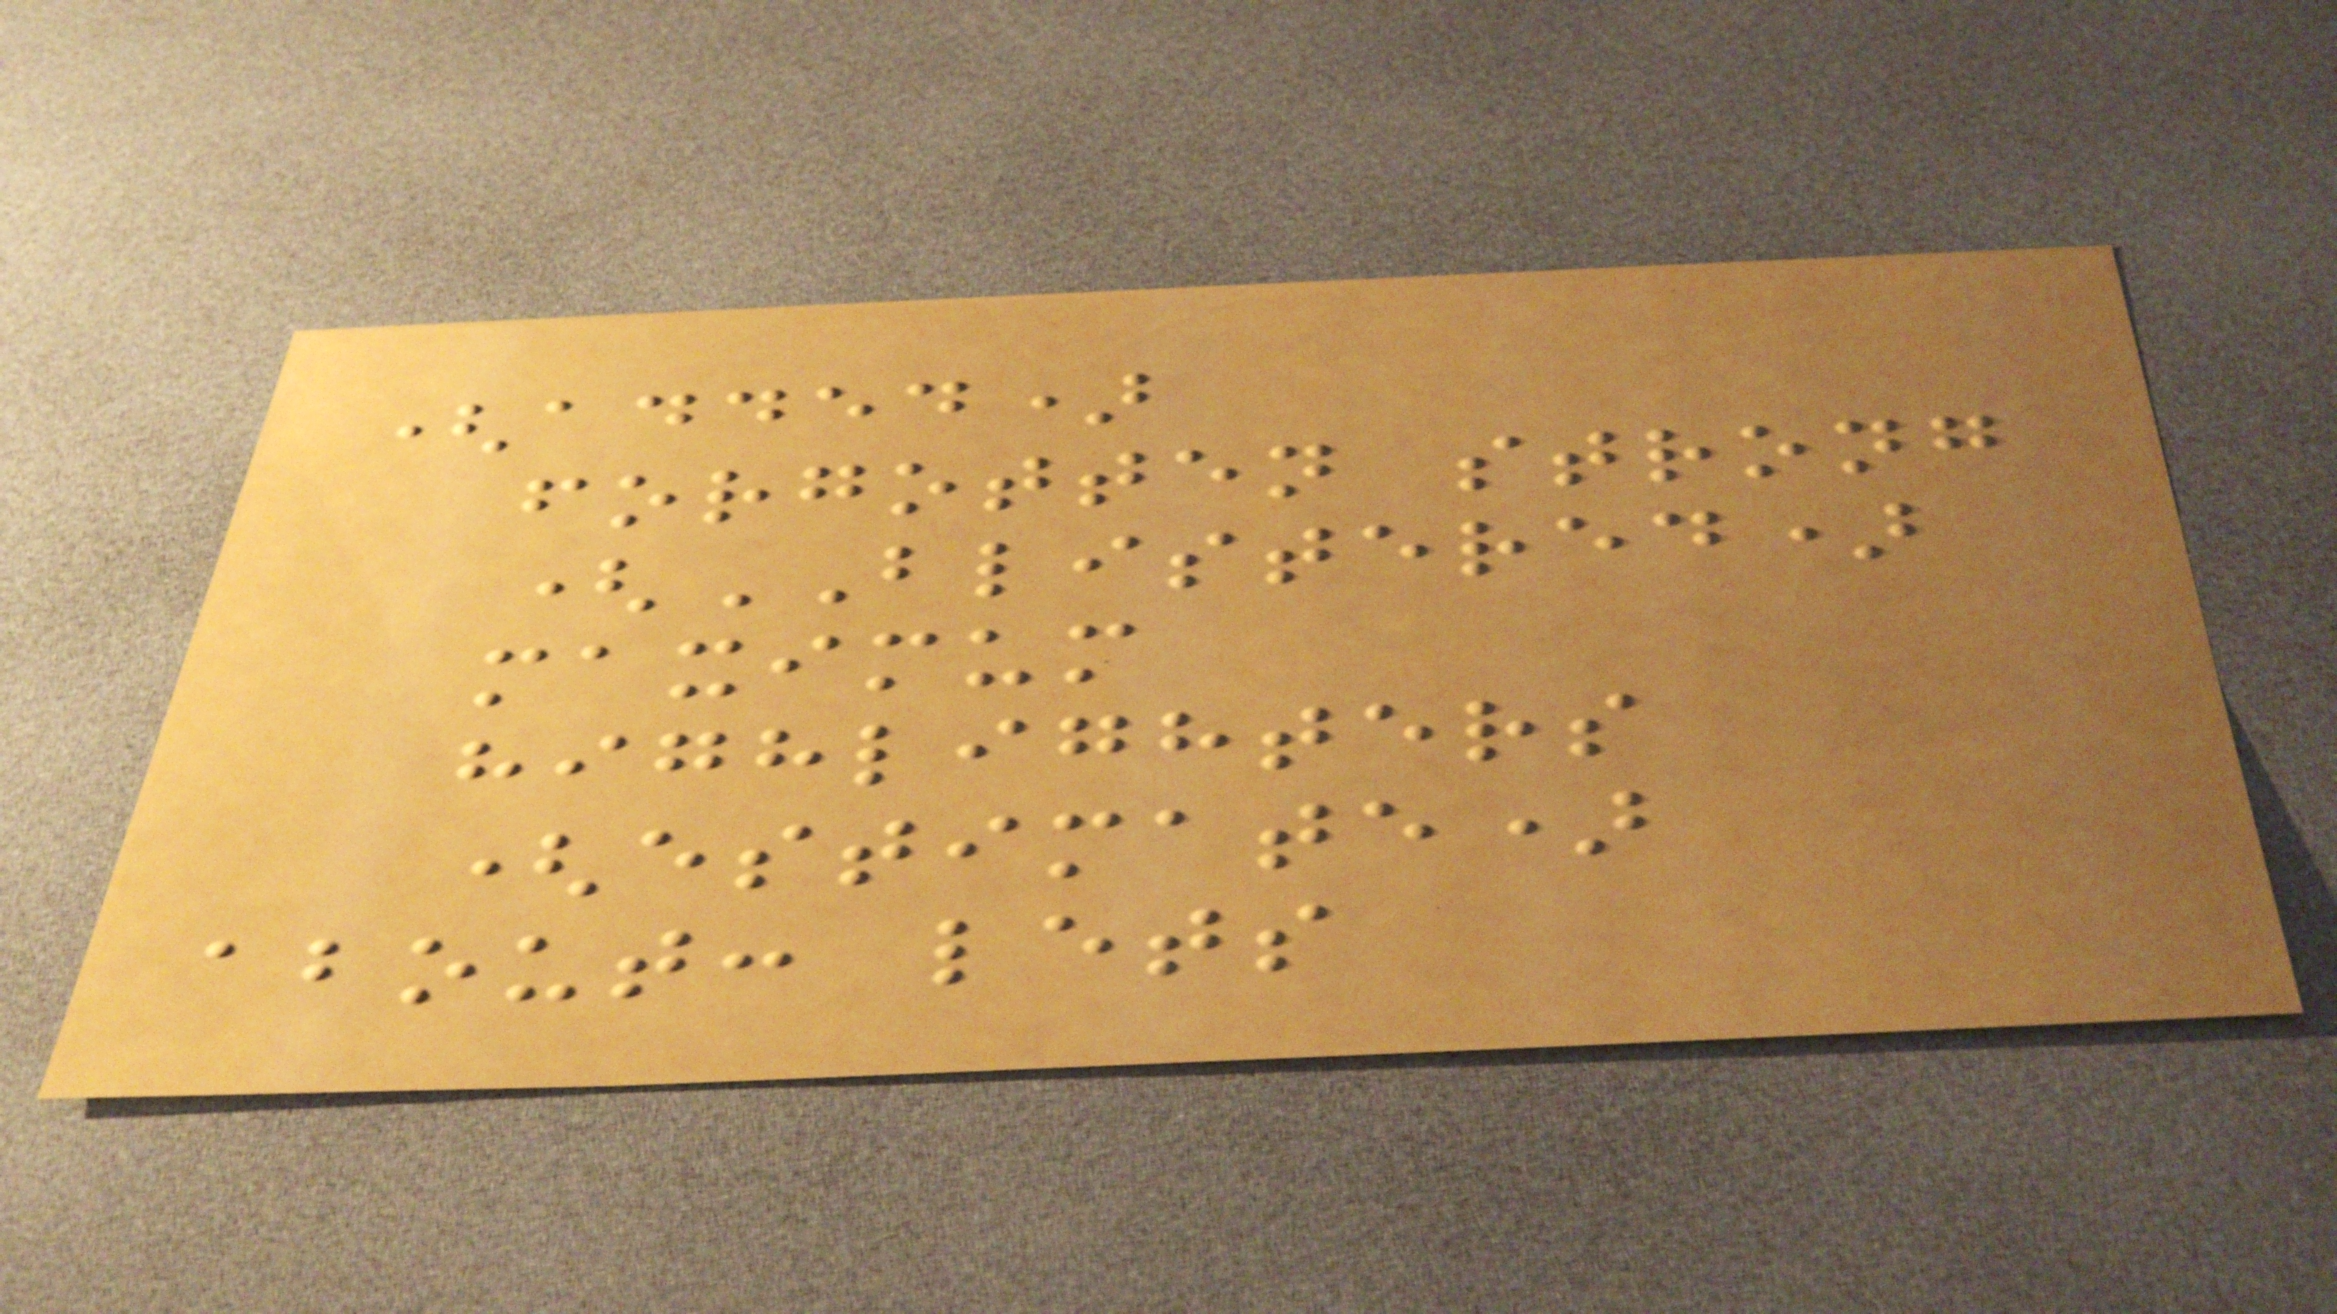(added)
forgotten strong
(BLISTERED)
maximum
highlighters
(estimate)
about: lets
